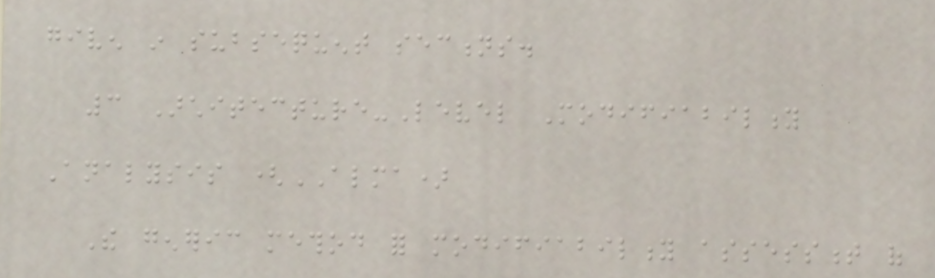given in subsequent sections.
3 Architecture-Level Modifiability
Analysis (ALMA)
The generic method for modifiability assessment of
